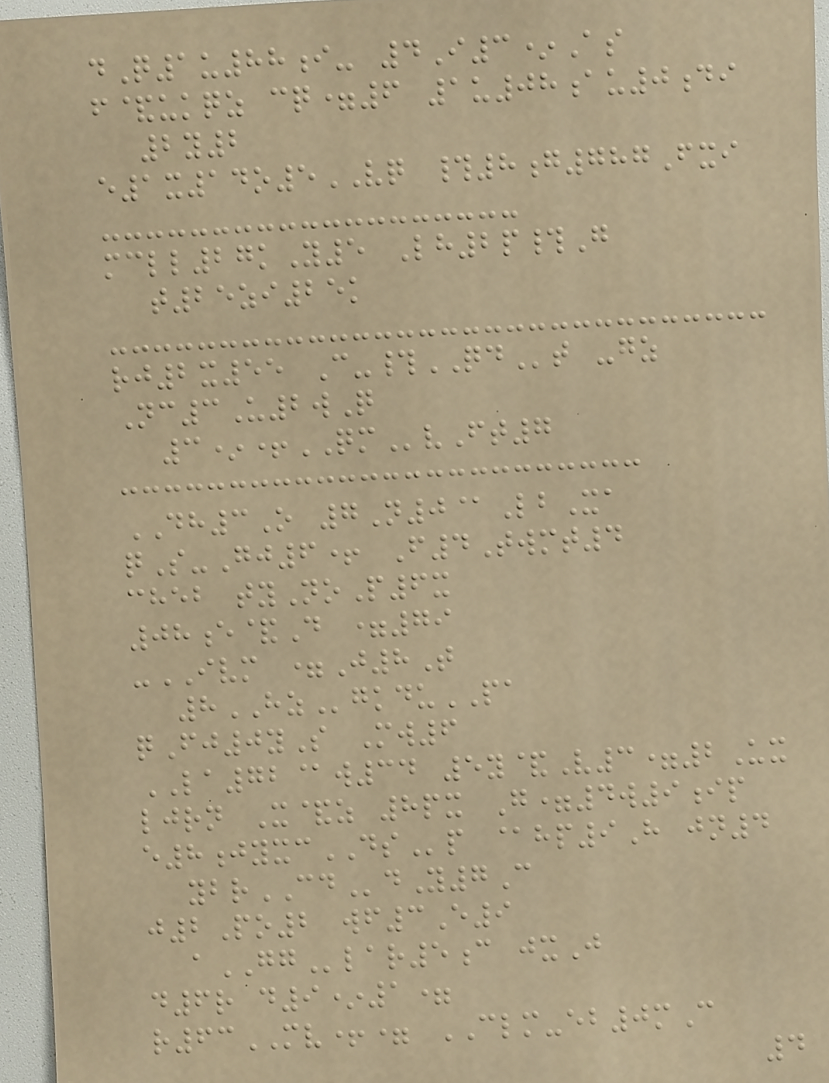dQ1u88i- 4I3*As
f&ukqz cq=6 1u08au0di
2y2
e1x14o5VQ #8g787Fxi
mcll27kY5 Lh2p#G
t25zi25k
rj2x55 C-#QDt -gz
Nc3U2wQ
3*+QMvFt7
DH3O 7N0@LbXa
qS-Gj6+ F4Twmt4
cheb tyNoP6x
08e&D =79
-IVM =J8T
8HZgkduPA
qFj0yS Mw6
LA72@w34 5y&V3=2Ux
ljrn X&z 8px G=4w9ip
e8jyxcDSp @hp9H jn4
ybrCDdY7C
j2Po2 wf3E9
aGGlar5c jxJ
d6r d9*1=
r63MV+= CLM-eb0mC
4
